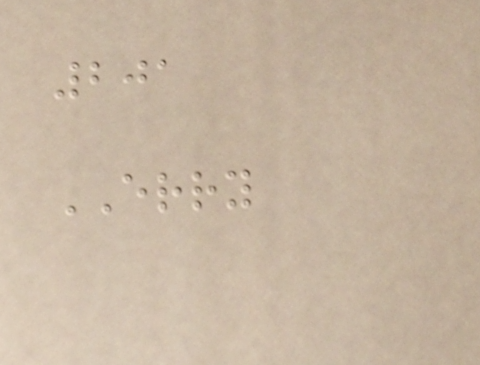201
ERRY
